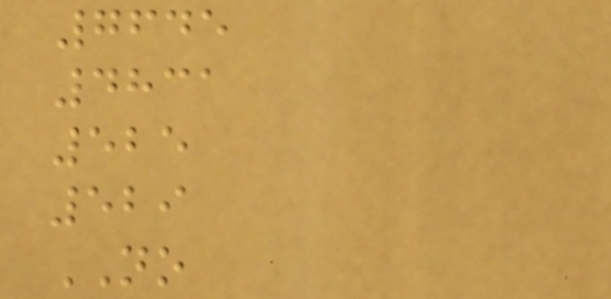7645
4831
525
529
NO
